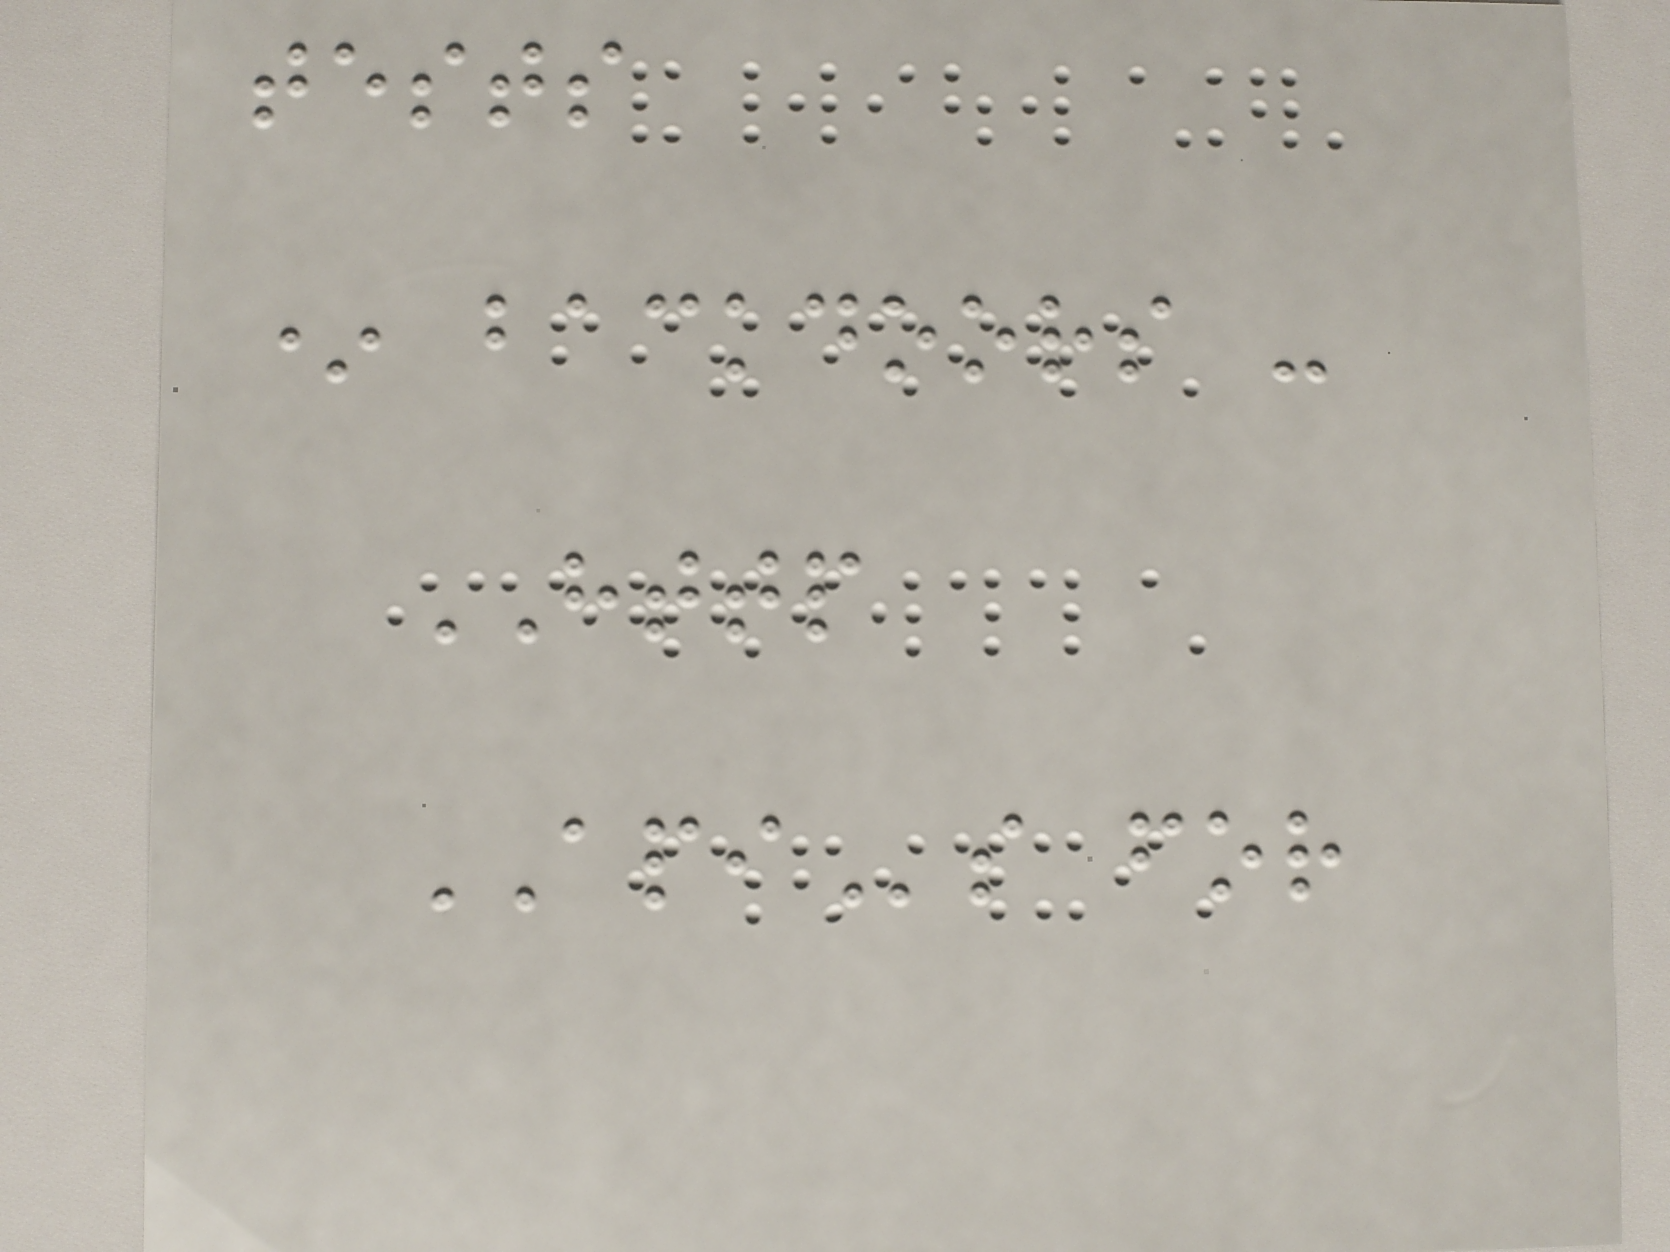tests
* backdoors -
HTTP
APIs for
